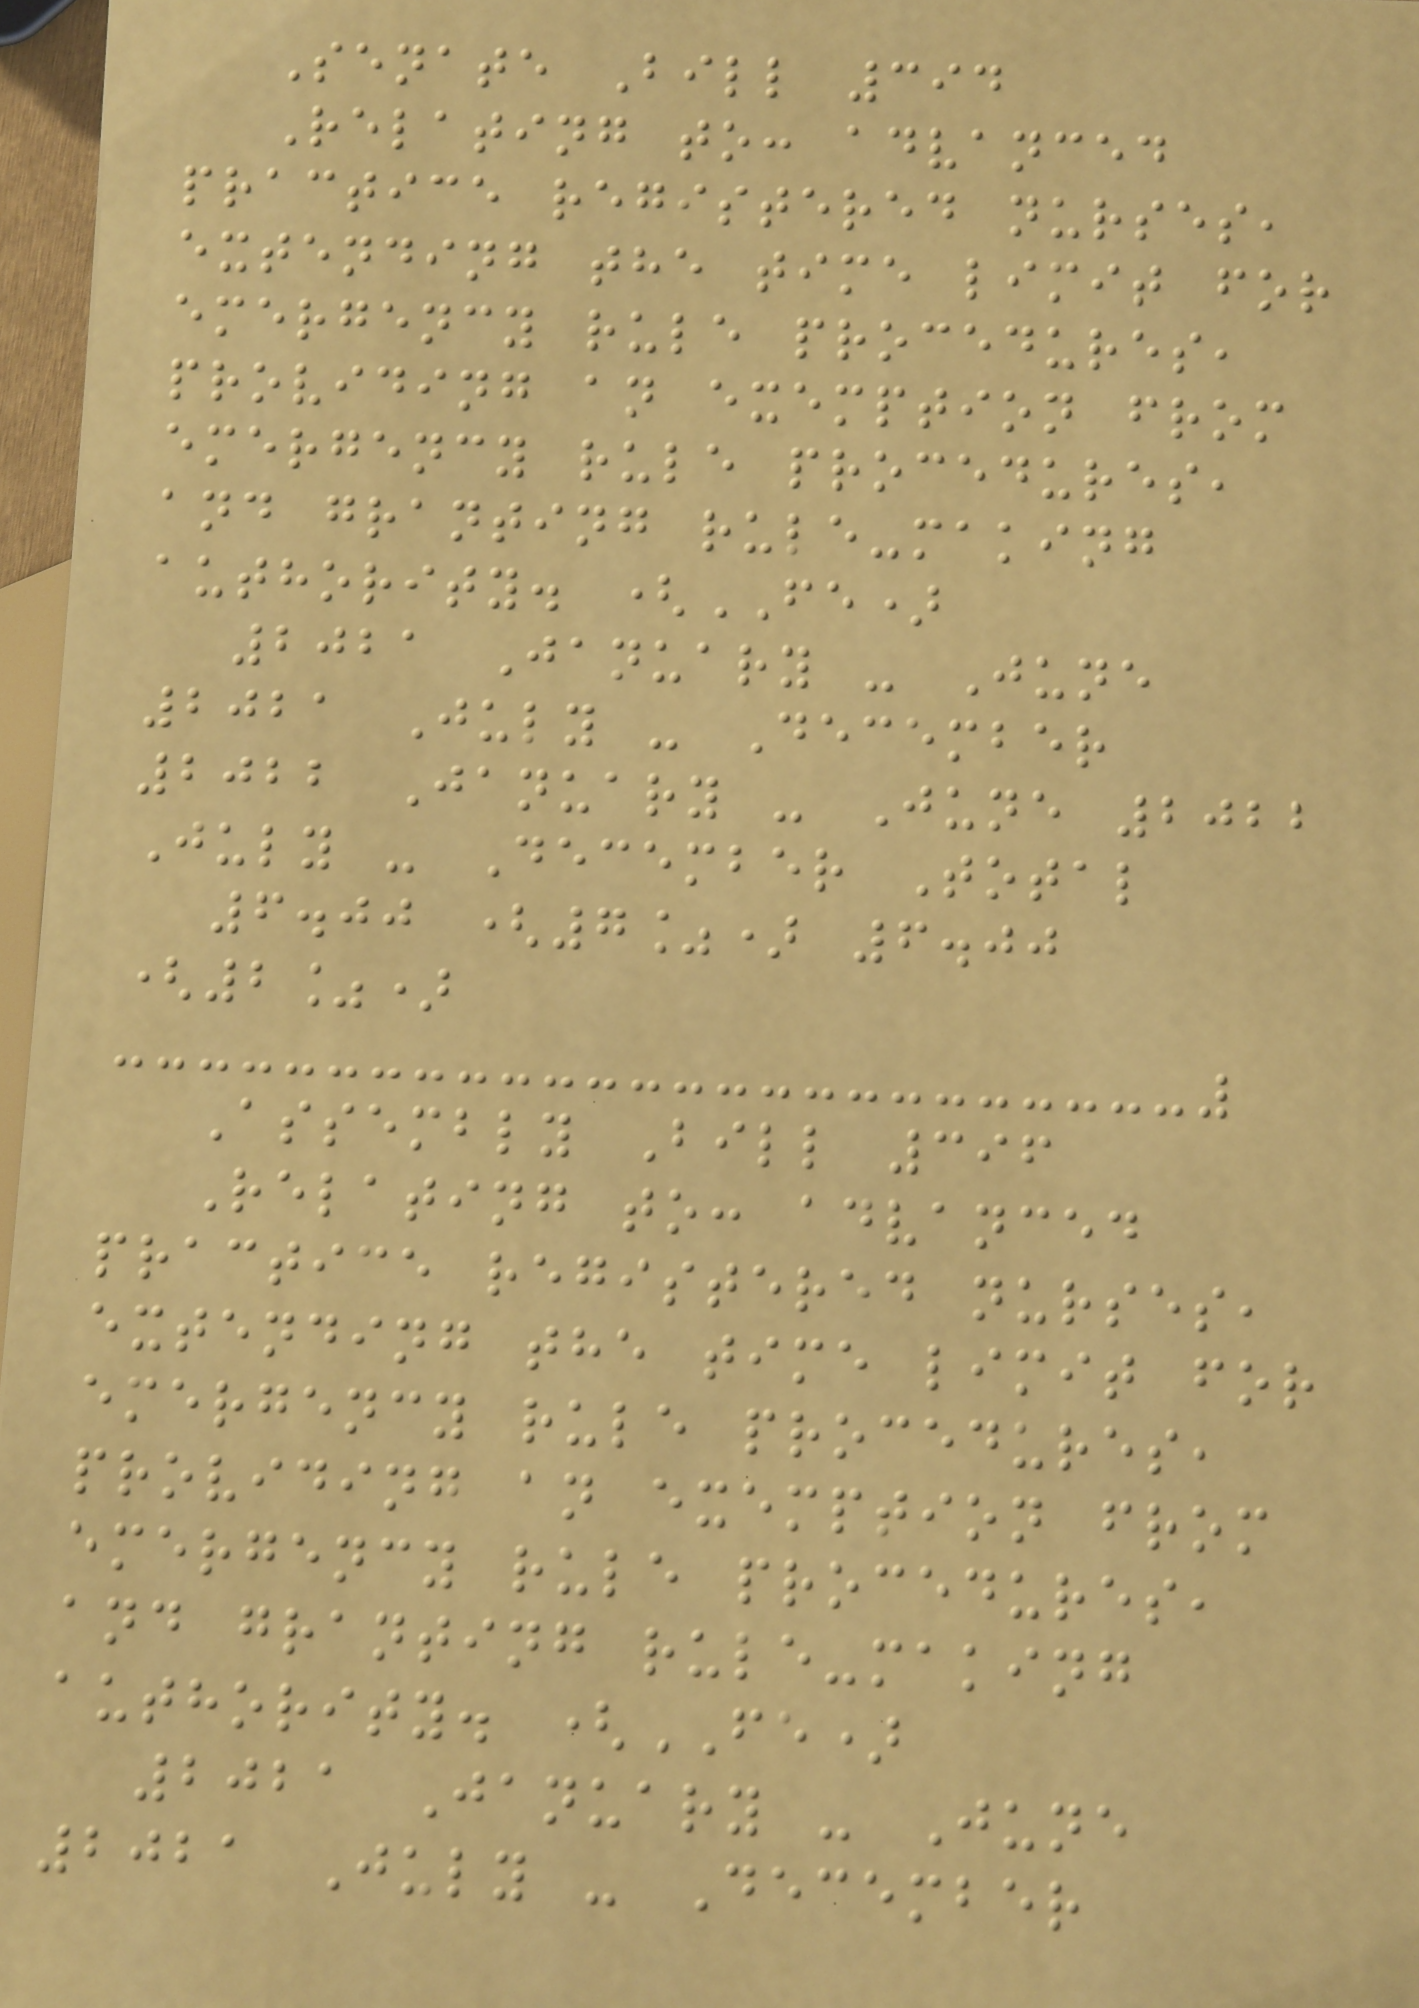Senate Bill 394
Relating to: advanced
practice registered nurses,
extending the time limit for
emergency rule procedures,
providing an exemption from
emergency rule procedures,
and granting rule-making
authority. (FE)
2021 January - June
2021 July - December
2022 January - June 2022
July - December Total
6.00 (7%) 6.00
(2%)
Assembly Bill 396
Relating to: advanced
practice registered nurses,
extending the time limit for
emergency rule procedures,
providing an exemption from
emergency rule procedures,
and granting rule-making
authority. (FE)
2021 January - June
2021 July - December
